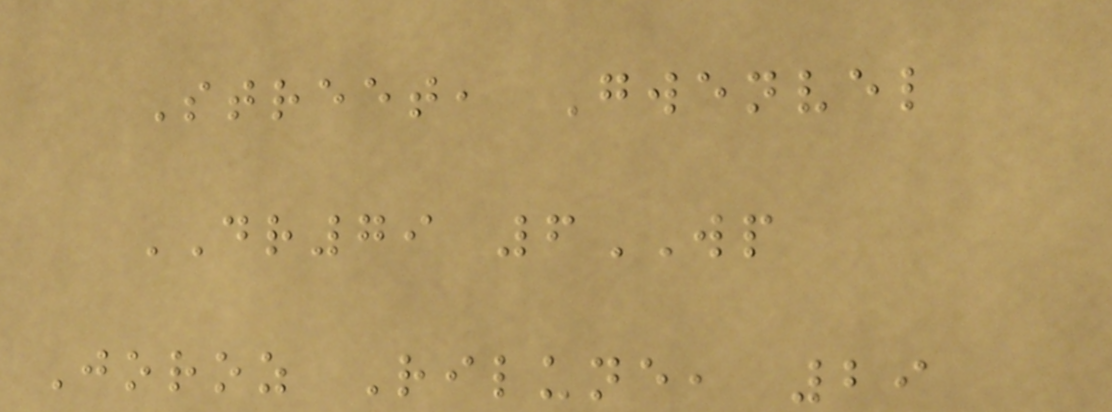Street, Gwenvel
DR79 6WP
Joroz Rilune, 29
